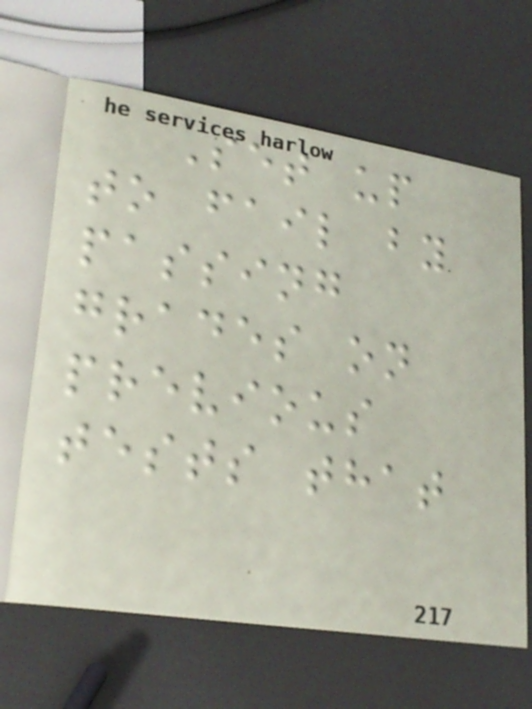Set up
to fail by
passing
grades on
previous
tests that
